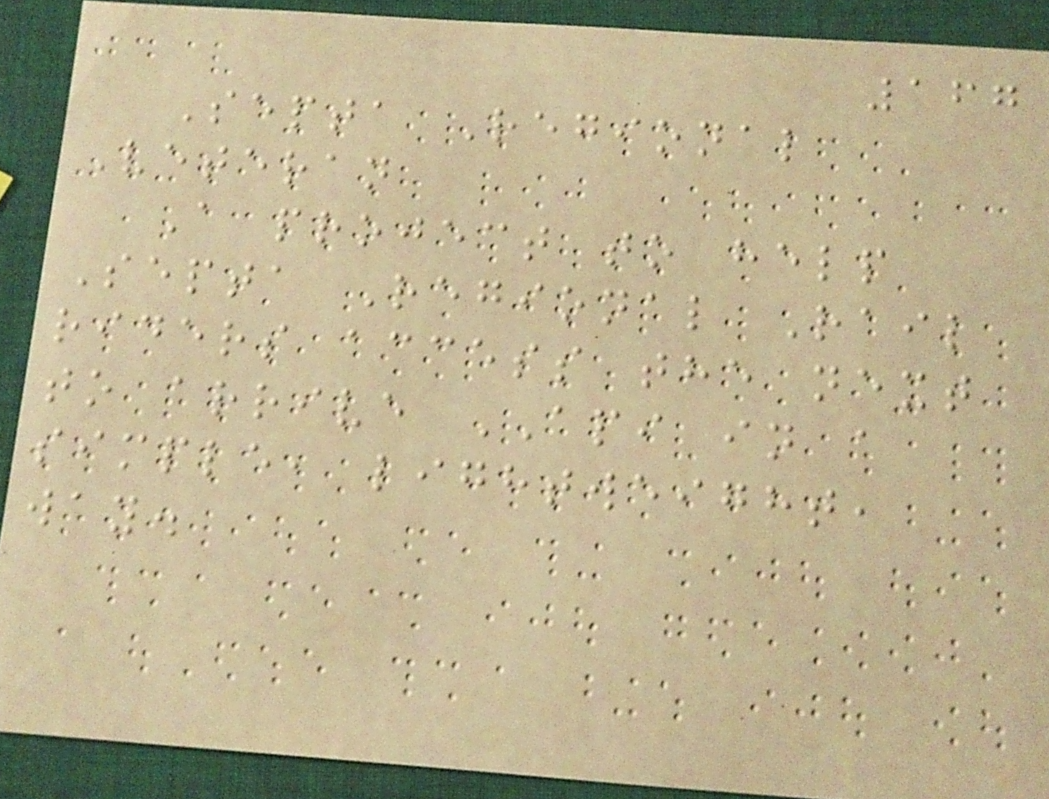167
Septa Regional
Veteran
A project to help
Septa Regional Rail
riders access the next
to arrive API in a
simple, lightweight,
way.
